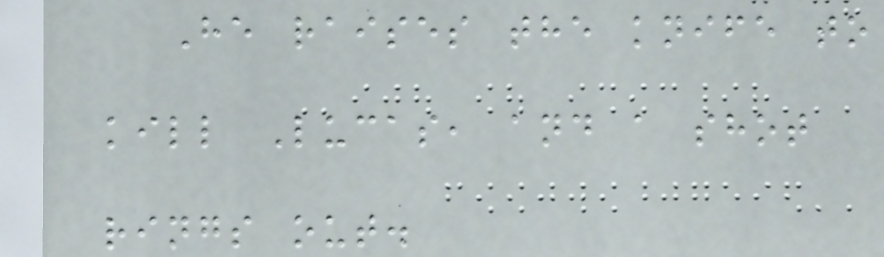He raises the knife to
kill Lucas, and a shot
rings out.
